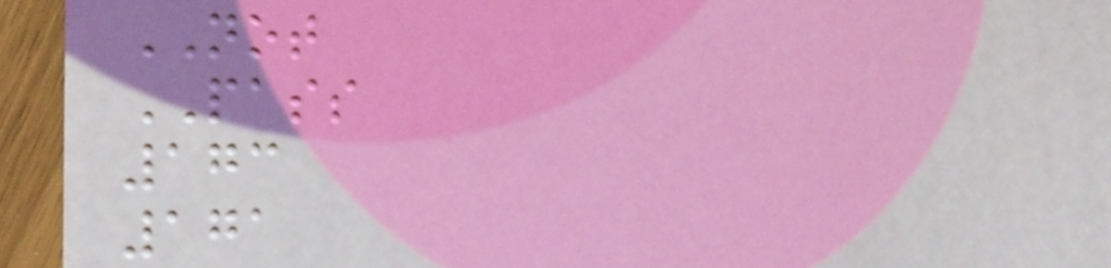NOT
PASS
173
171
